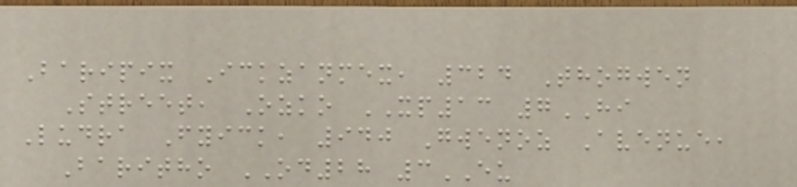Baripix Ickzanmex, 324 Thogwen
Street, Ozko XP13 7HI
Ludra Fyick, 940 Gwenoz Avenue,
Baritho OD28 3EU
